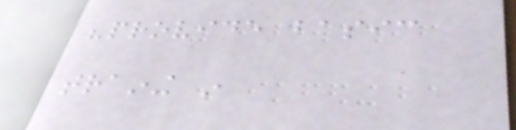"provide basic
training in
